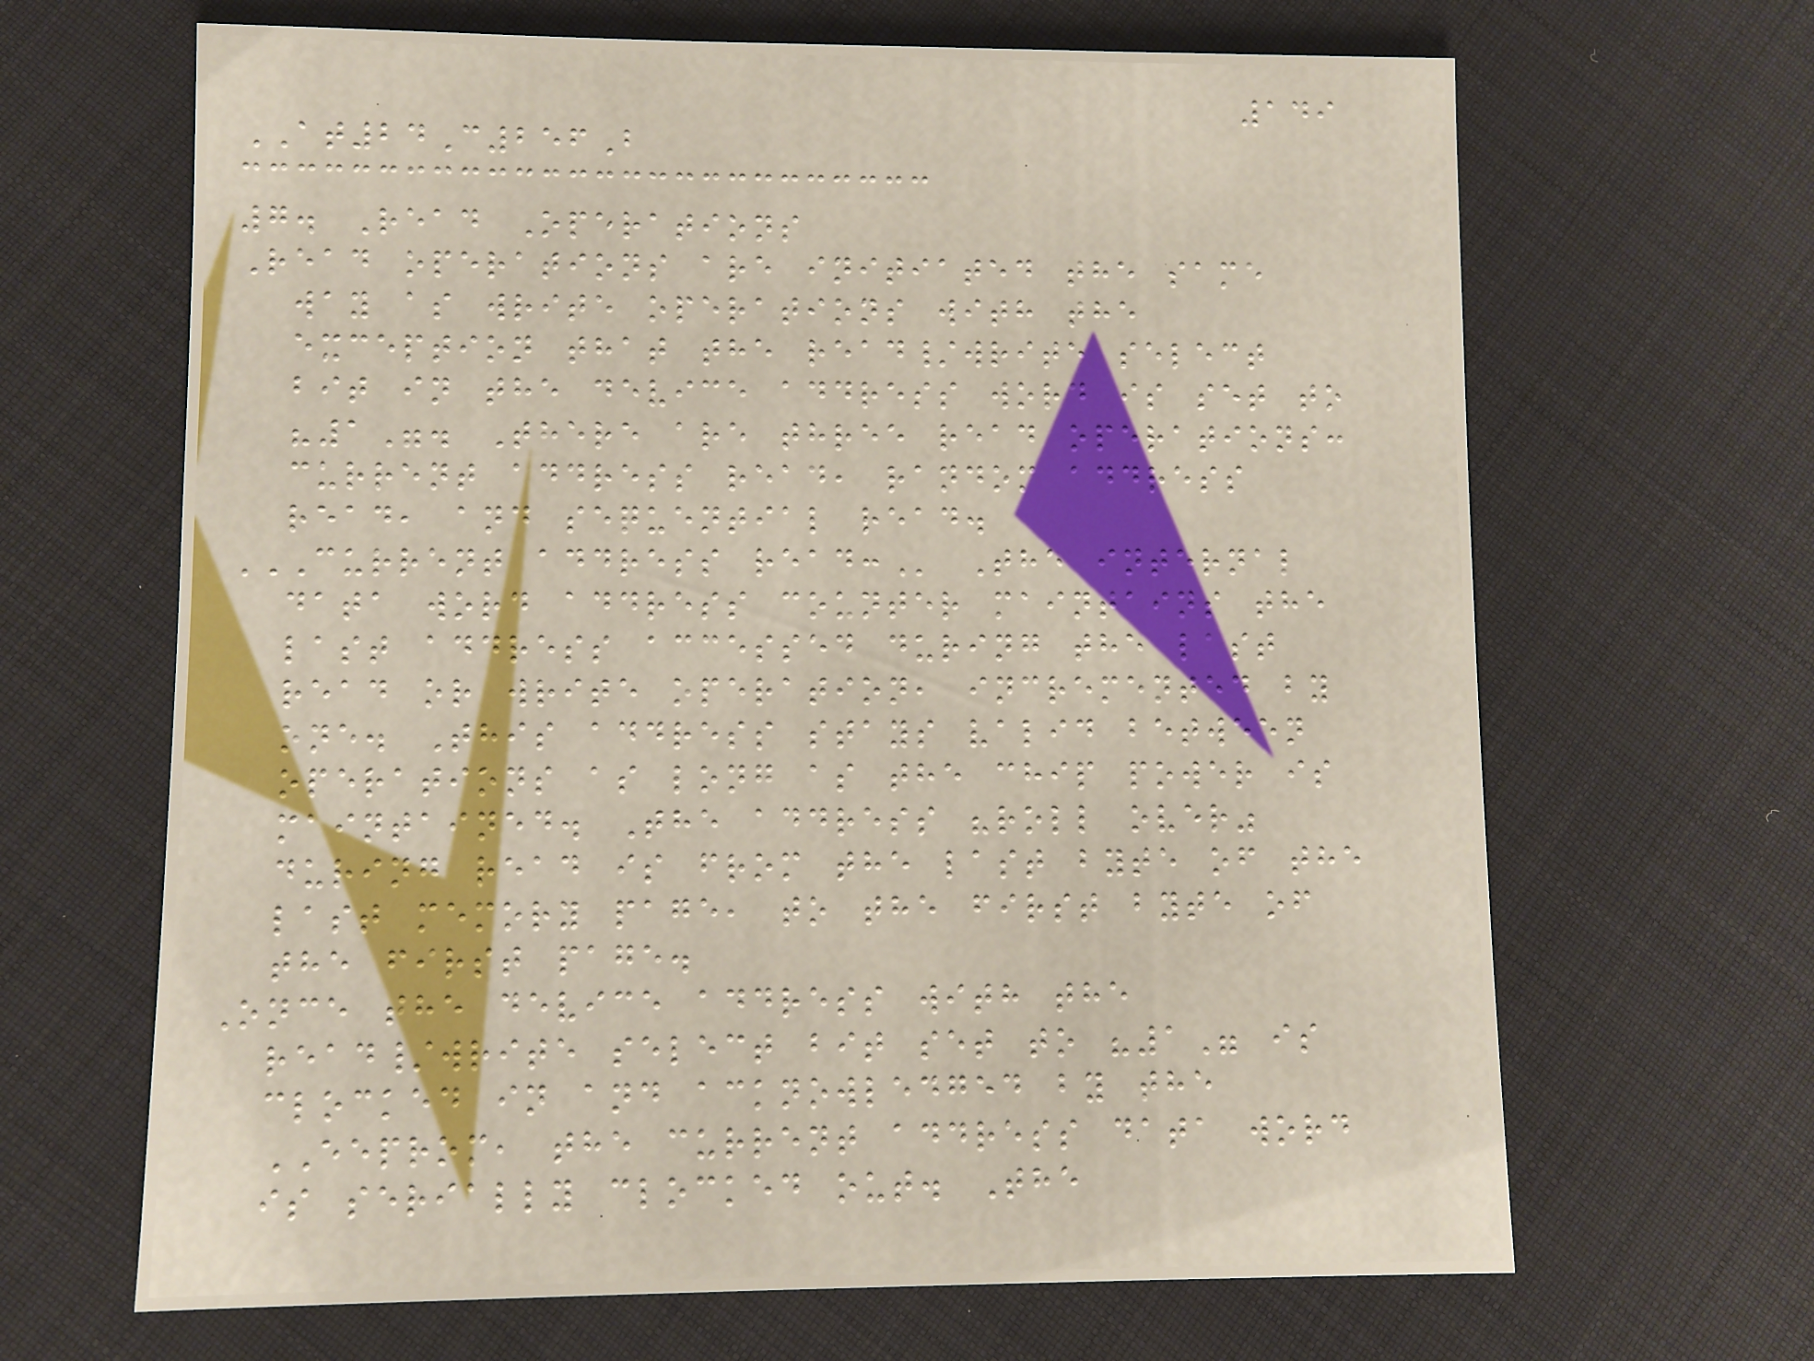149
AT24C256B
7. Read Operations
Read operations are initiated the same
way as write operations with the
exception that the read/write select
bit in the device address word is set to
"1". There are three read operations:
current address read, random address
read, and sequential read.
CURRENT ADDRESS READ: The internal
data word address counter maintains the
last address accessed during the last
read or write operation, incremented by
one. This address stays valid between
operations as long as the chip power is
maintained. The address "roll over"
during read is from the last byte of the
last memory page, to the first byte of
the first page.
Once the device address with the
read/write select bit set to "1" is
clocked in and acknowledged by the
EEPROM, the current address data word
is serially clocked out. The
